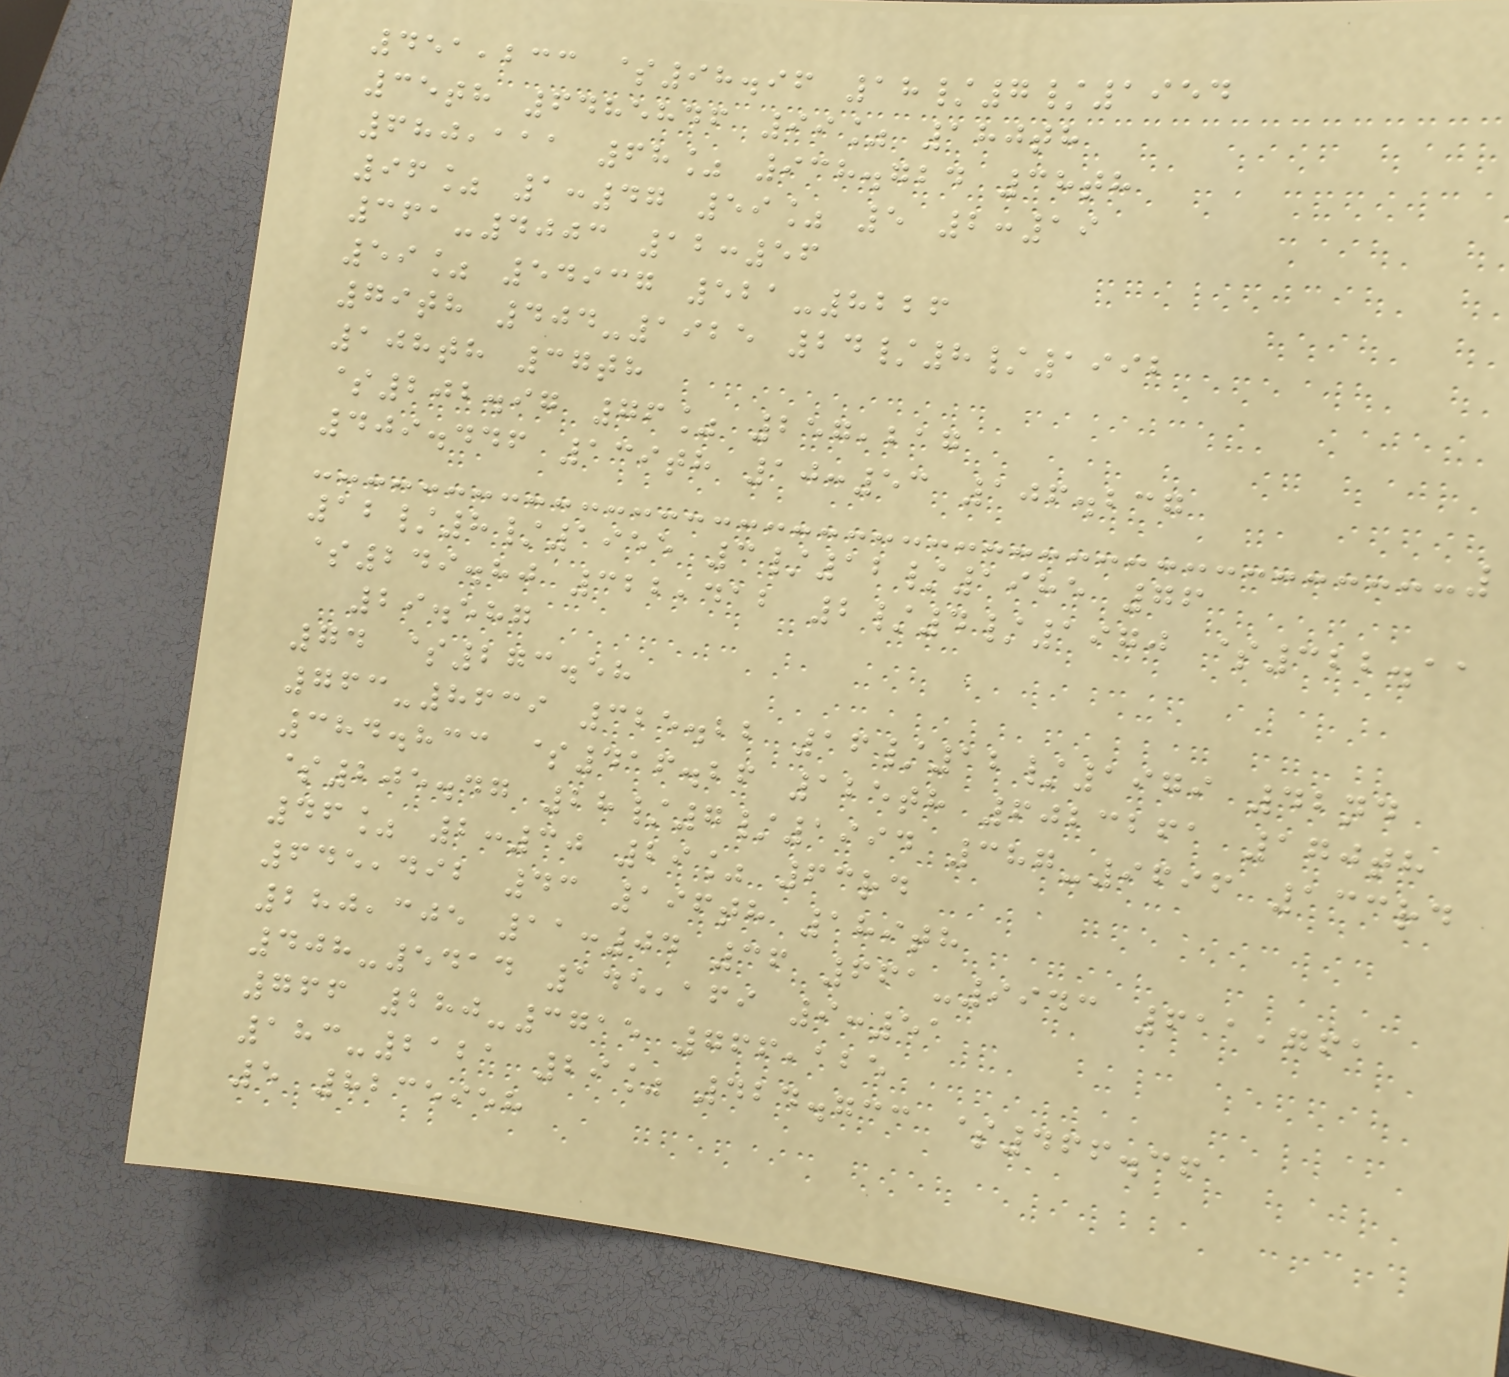451,233 $98.96 18/7/1954
35th 6485846 99% 180th
680,111 68% 938.724 38th
96% 1:47 59% 5 2:19
361-4003 12:56
59% 54937 521-8226
79th 404-1925 24/8/1992
108th 37th
$202.97 76% 257,217
409.446 139th 10:53 106.237
12/8/1955 3/12/1985 76
$249.80 322,412 2/4/1970 $322.11
29.587
74 $273.58
763-8639 325.22 16/12/1979 42nd
384.833 $416.26 125th 6023261 170th
$205.47 28/7/1994 387-9696 133rd
46% 2:30 29% 63rd
645,492 43 196th 189th
280,305 11:04 36 661-9943 611,761
408-5414 145,169 9:51
766 280-3715 766,125
183-2121 29% 424.733 $466.36
5 8235958
